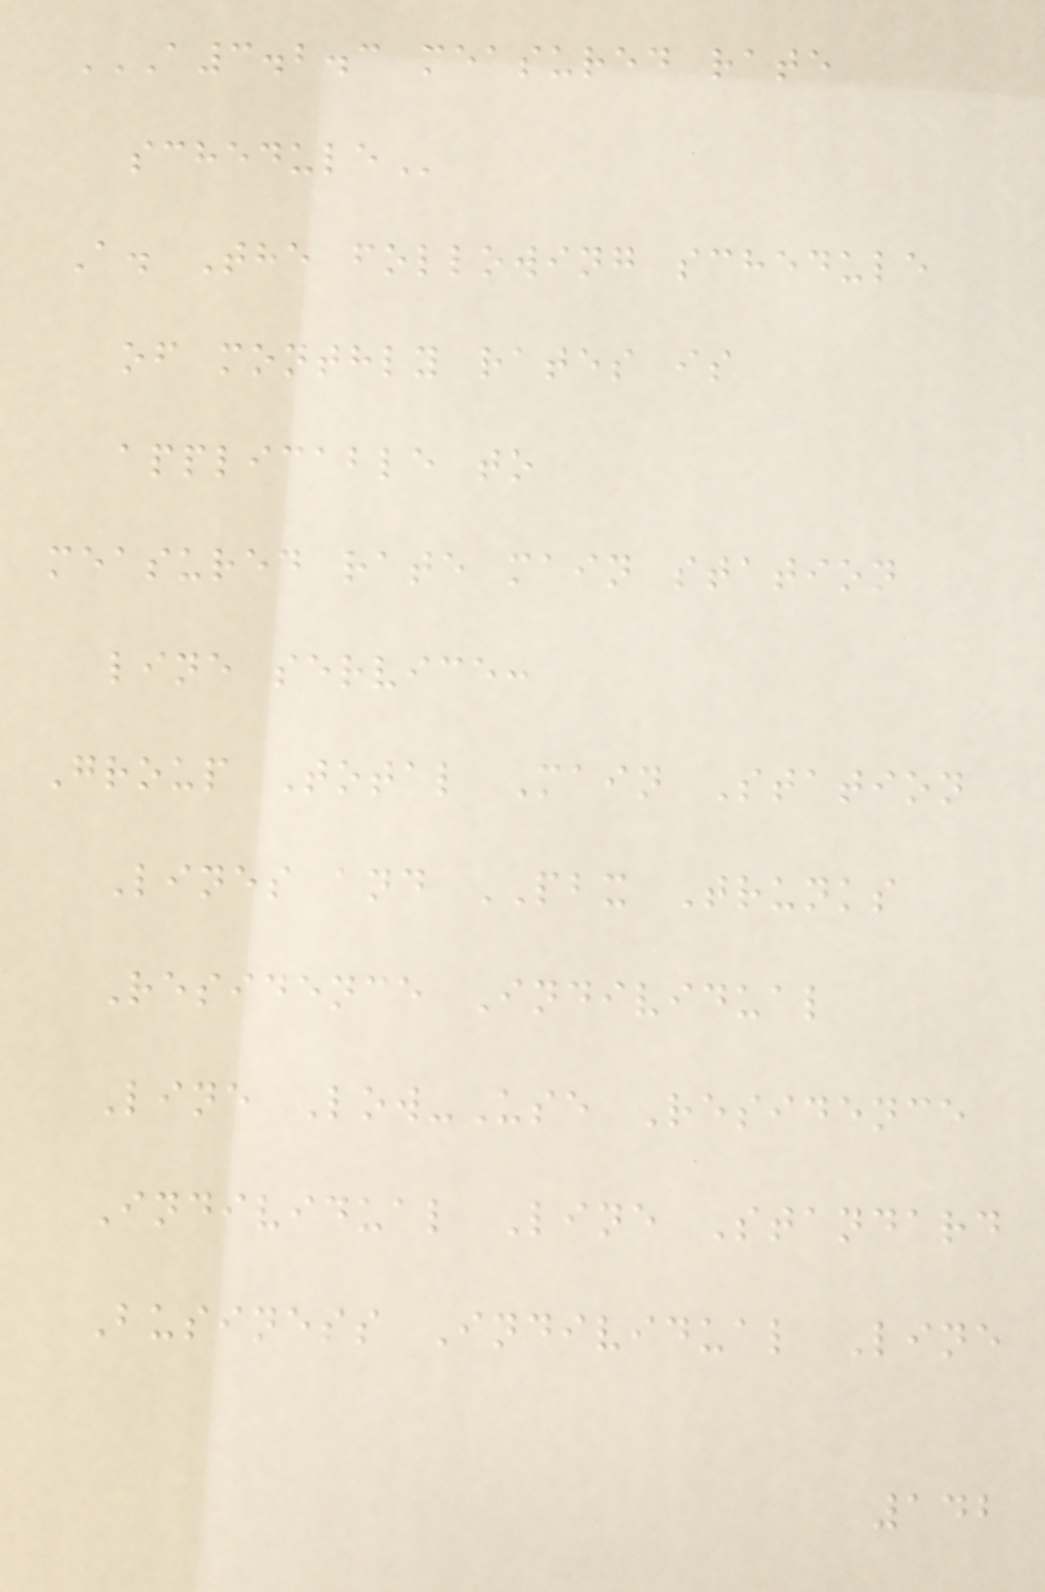A3.2.3 MEASURED RATE
SCHEDULE
A. The following schedule
of monthly rates is
applicable to
measured rate main station
line service:
Group Total Main Station
Lines and PBX Trunks
Residence Individual
Line Low-Use Residence
Individual Line Standard
Business Individual Line
142
